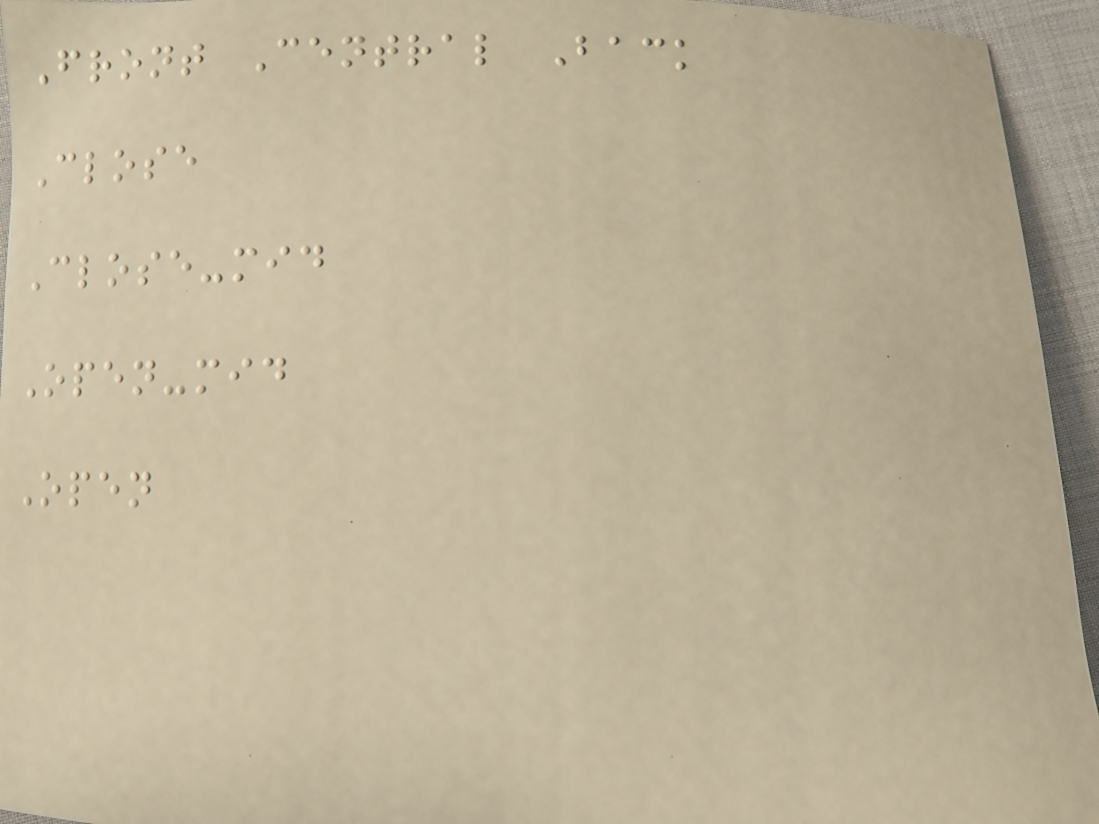Front Central Back
Close
Close-mid
Open-mid
Open
